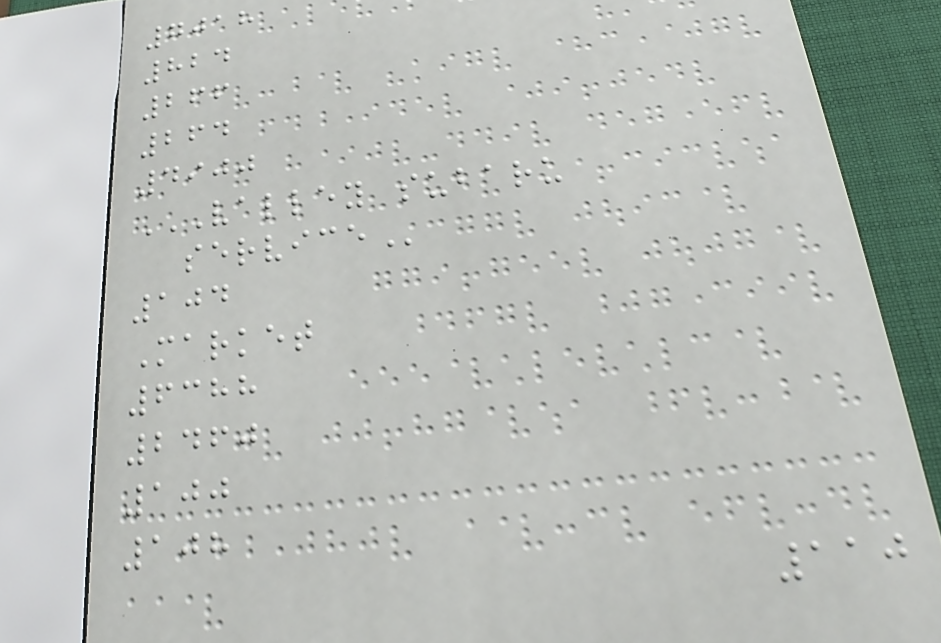7018
824
266
264
4900
VALLEY SUBARU
SERVICE
104
Market
6388
2460
100
108
110
